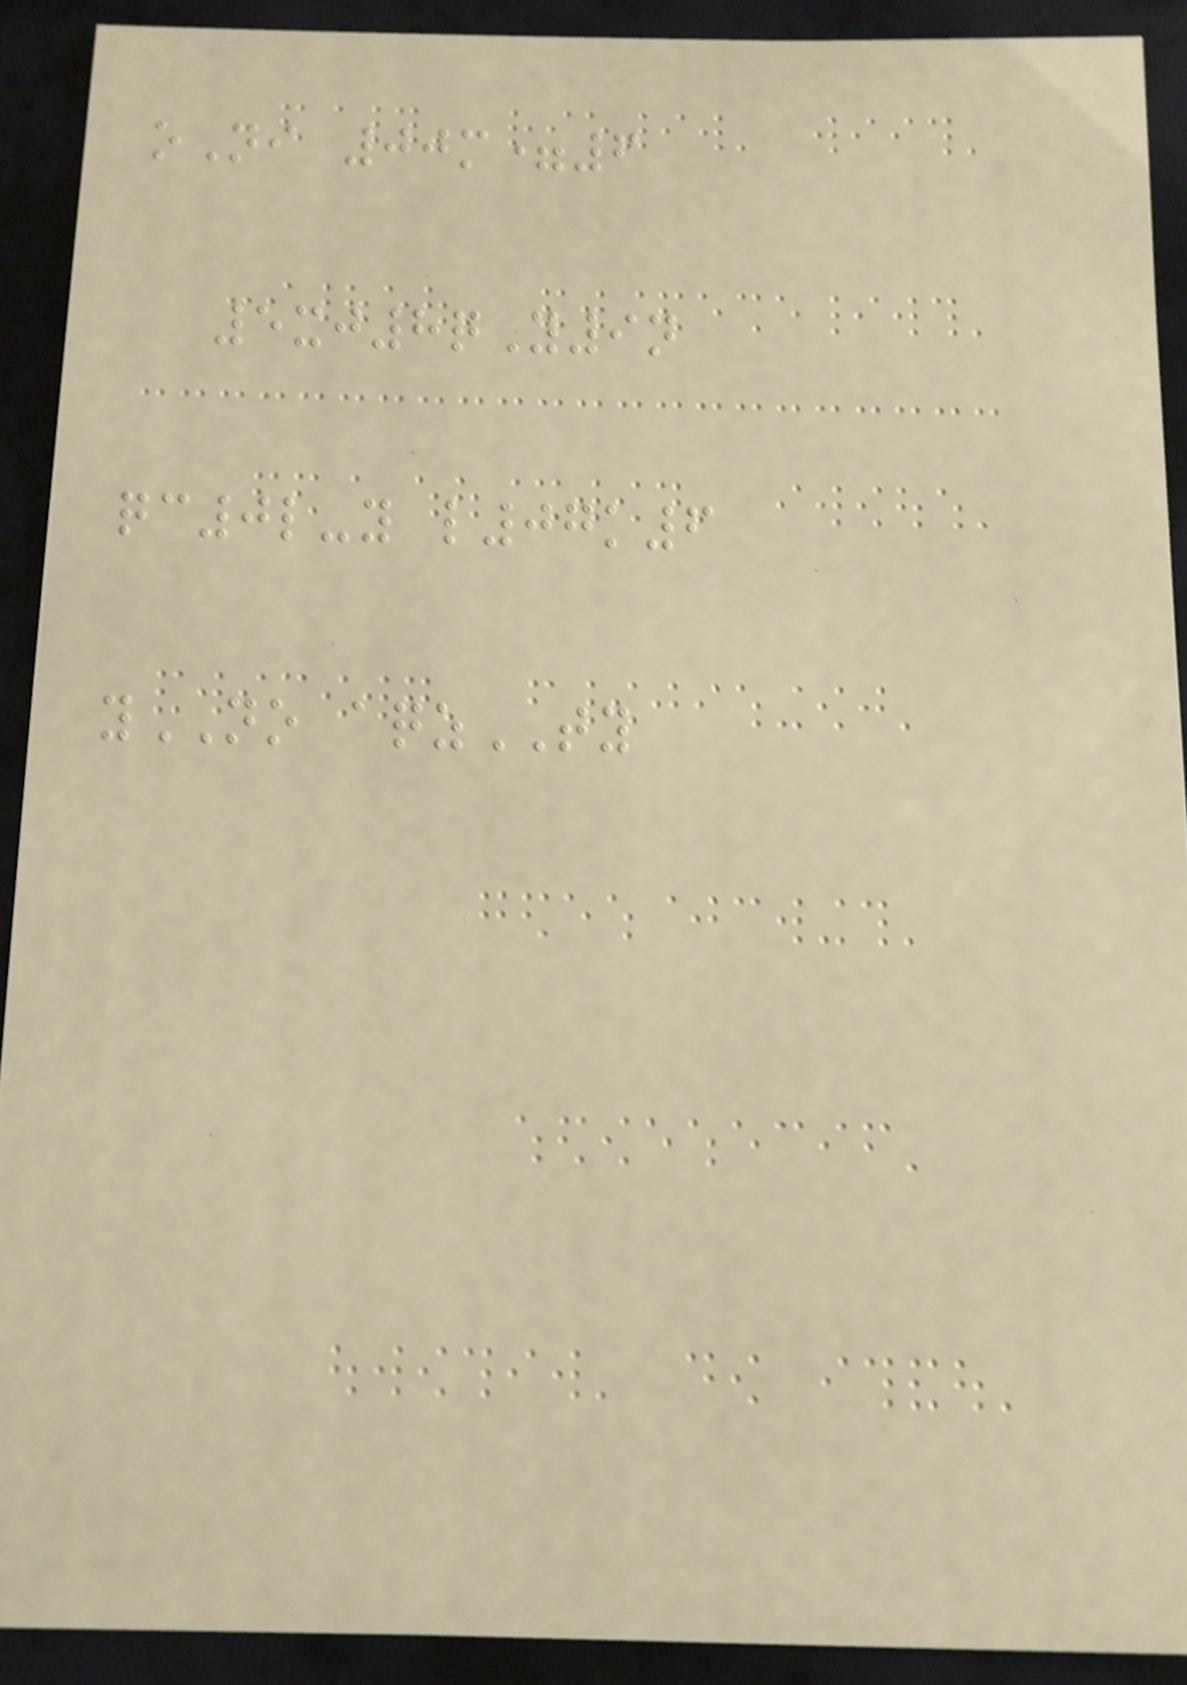oNi 00m=6
5xj8qY9n
qc0l-y l07k6
yNO aqzTY
